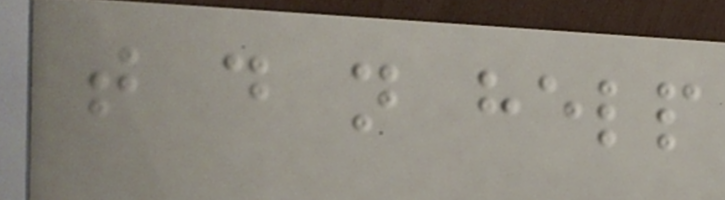that do not help
